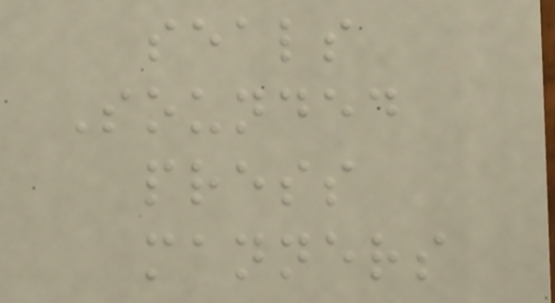seals
Sounded
press
manners
